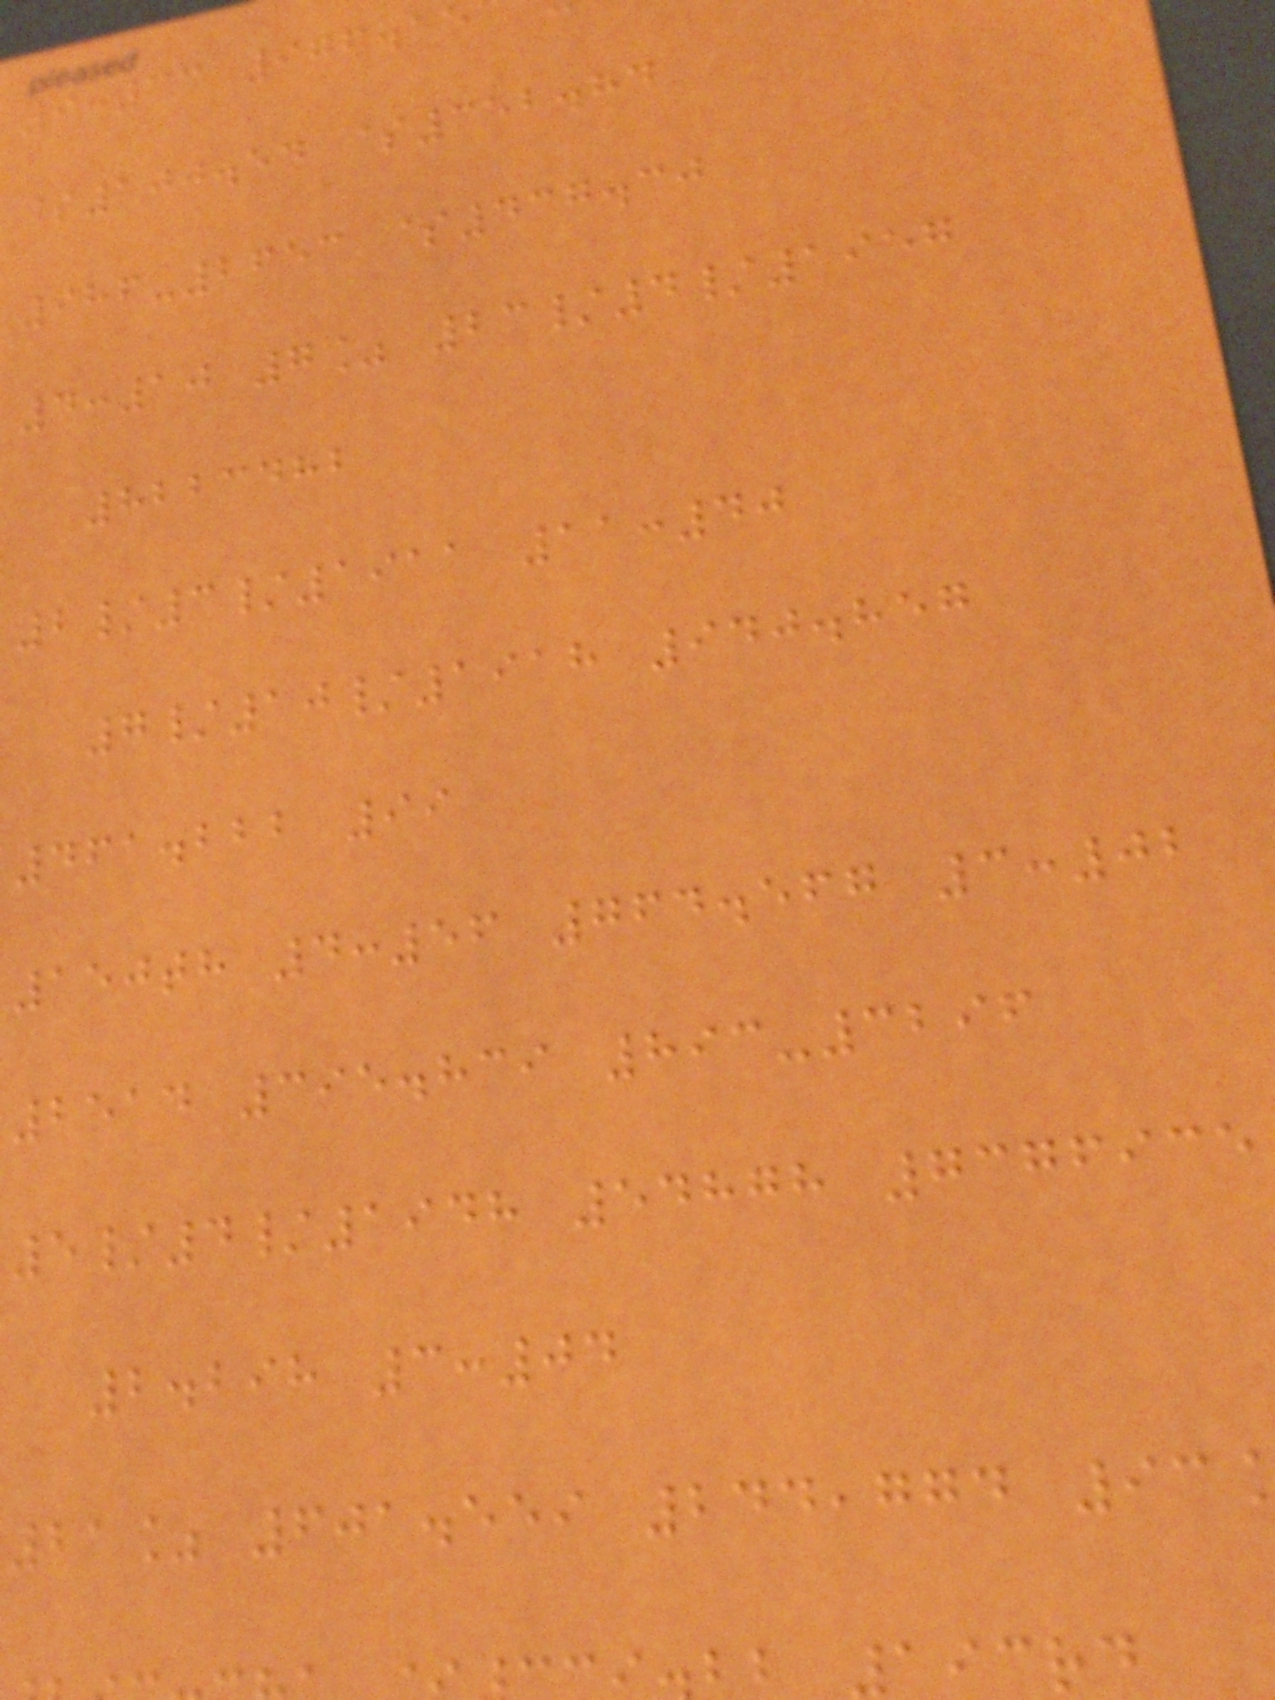9:33 976.15
$100.54 $352.84
986-2653 $437.30
4:10 7% 23/4/1957
8223482
2/3/1911 11:40
7/10/1918 940.857
461.222 99
150th 4:56 764.567 3:02
2514 395.839 893-3296
5/4/1948 54878 7376935
2.298 3:04
21% 601.559 244,774 93
